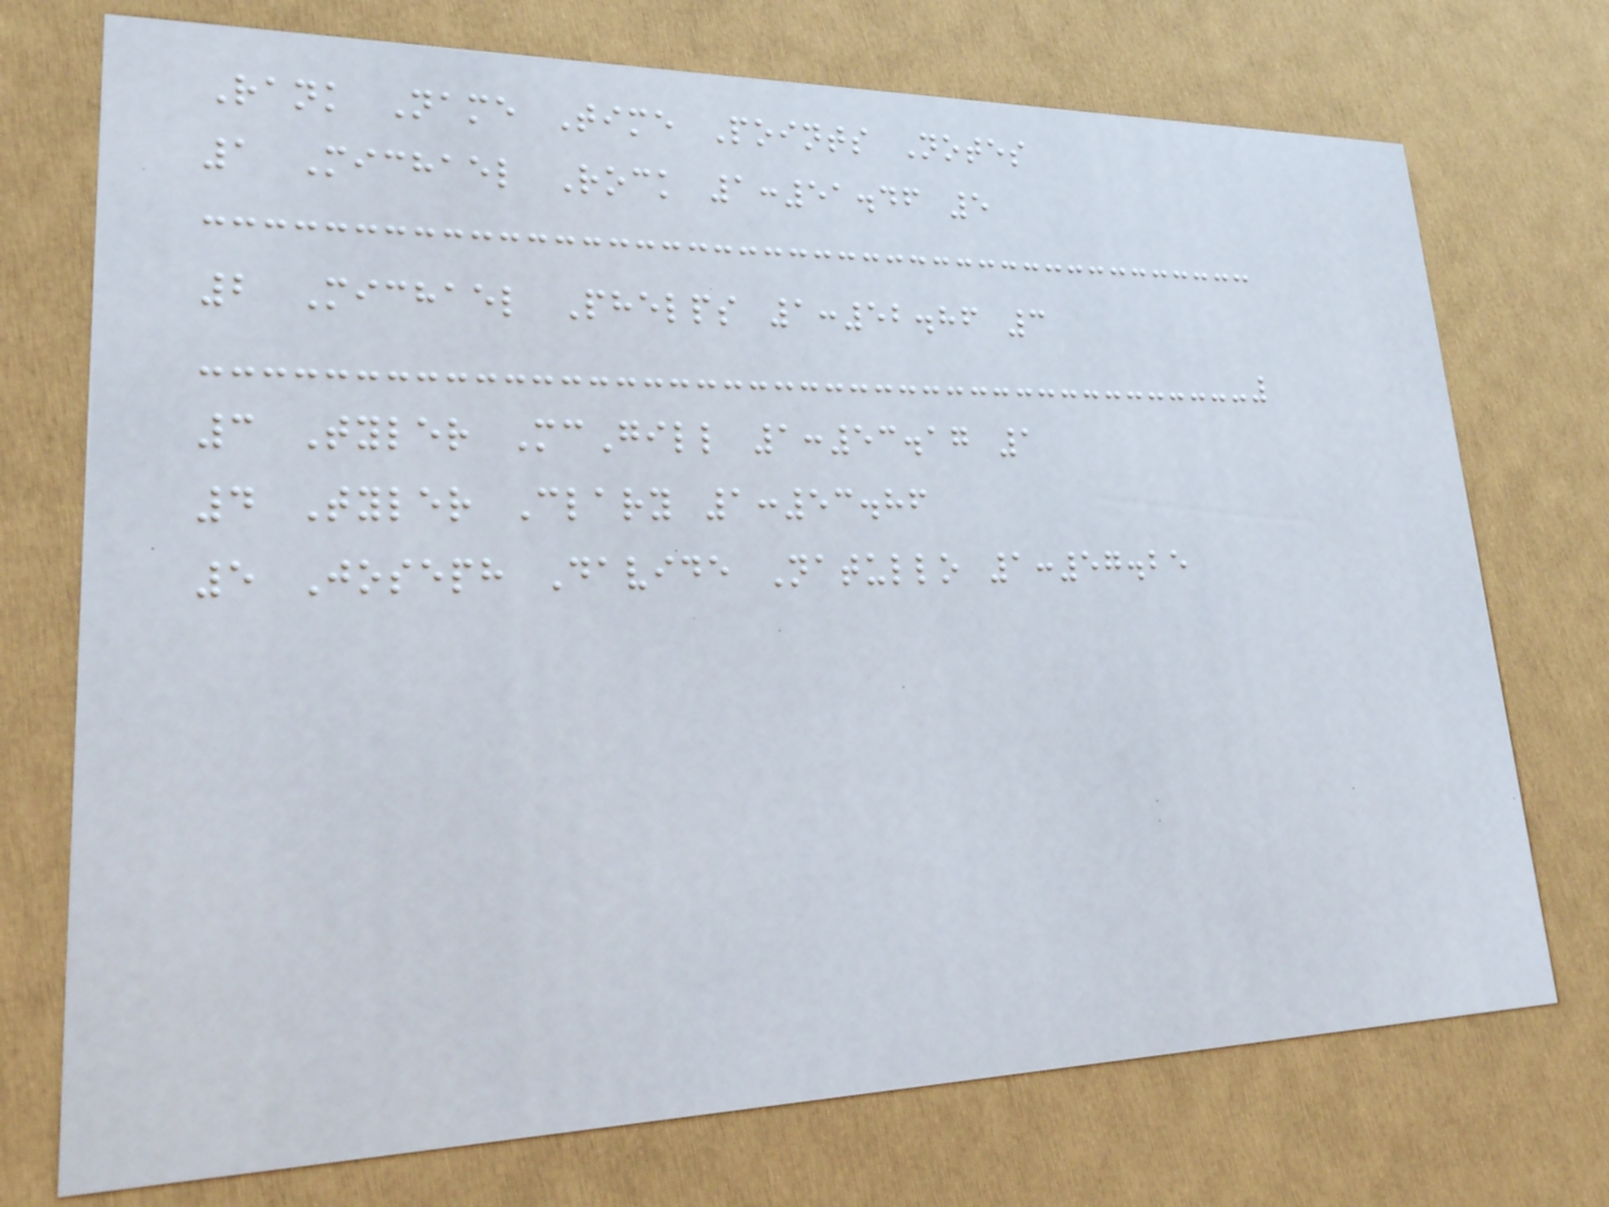Rank Name Time Points Notes
1 Michael Rock 1:51.46 5
2 Michael Phelps 1:52.86 3
3 Tyler McGill 1:53.17 1
4 Tyler Clary 1:53.86
5 Joseph Davide Natullo 1:57.25
